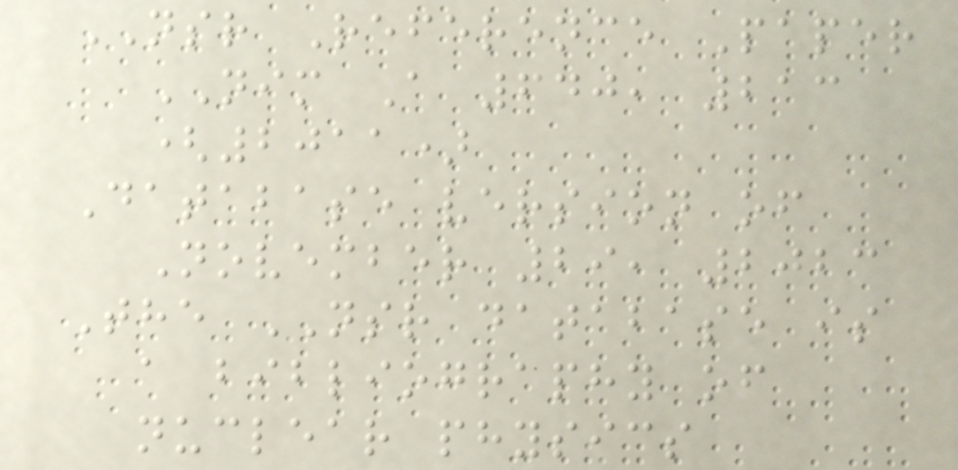NSR Reference Paper
NIM A 640, 213
(2011)
Database version of
November 29, 2023
The NSR database is
a bibliography of
nuclear physics
